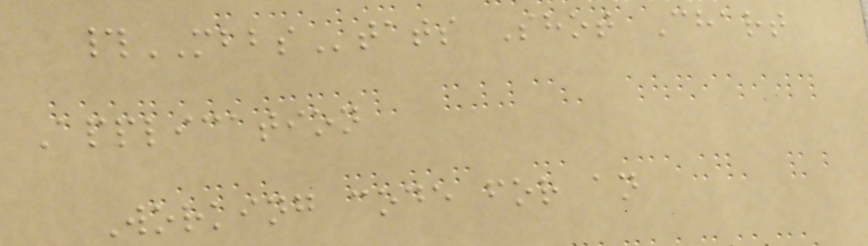#MBBStats Shot Chart
Application
Working code for an
